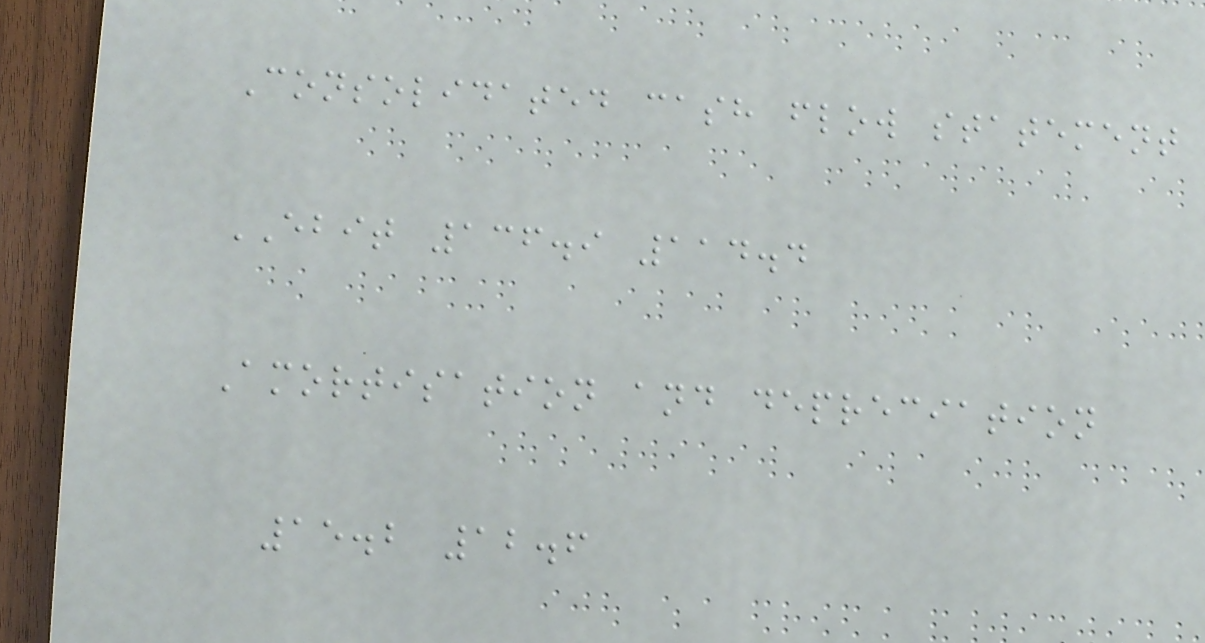Consolidated cash flow statement
EBIT 136.9 114.4
Amortisation and depreciation
15.2 12.6
